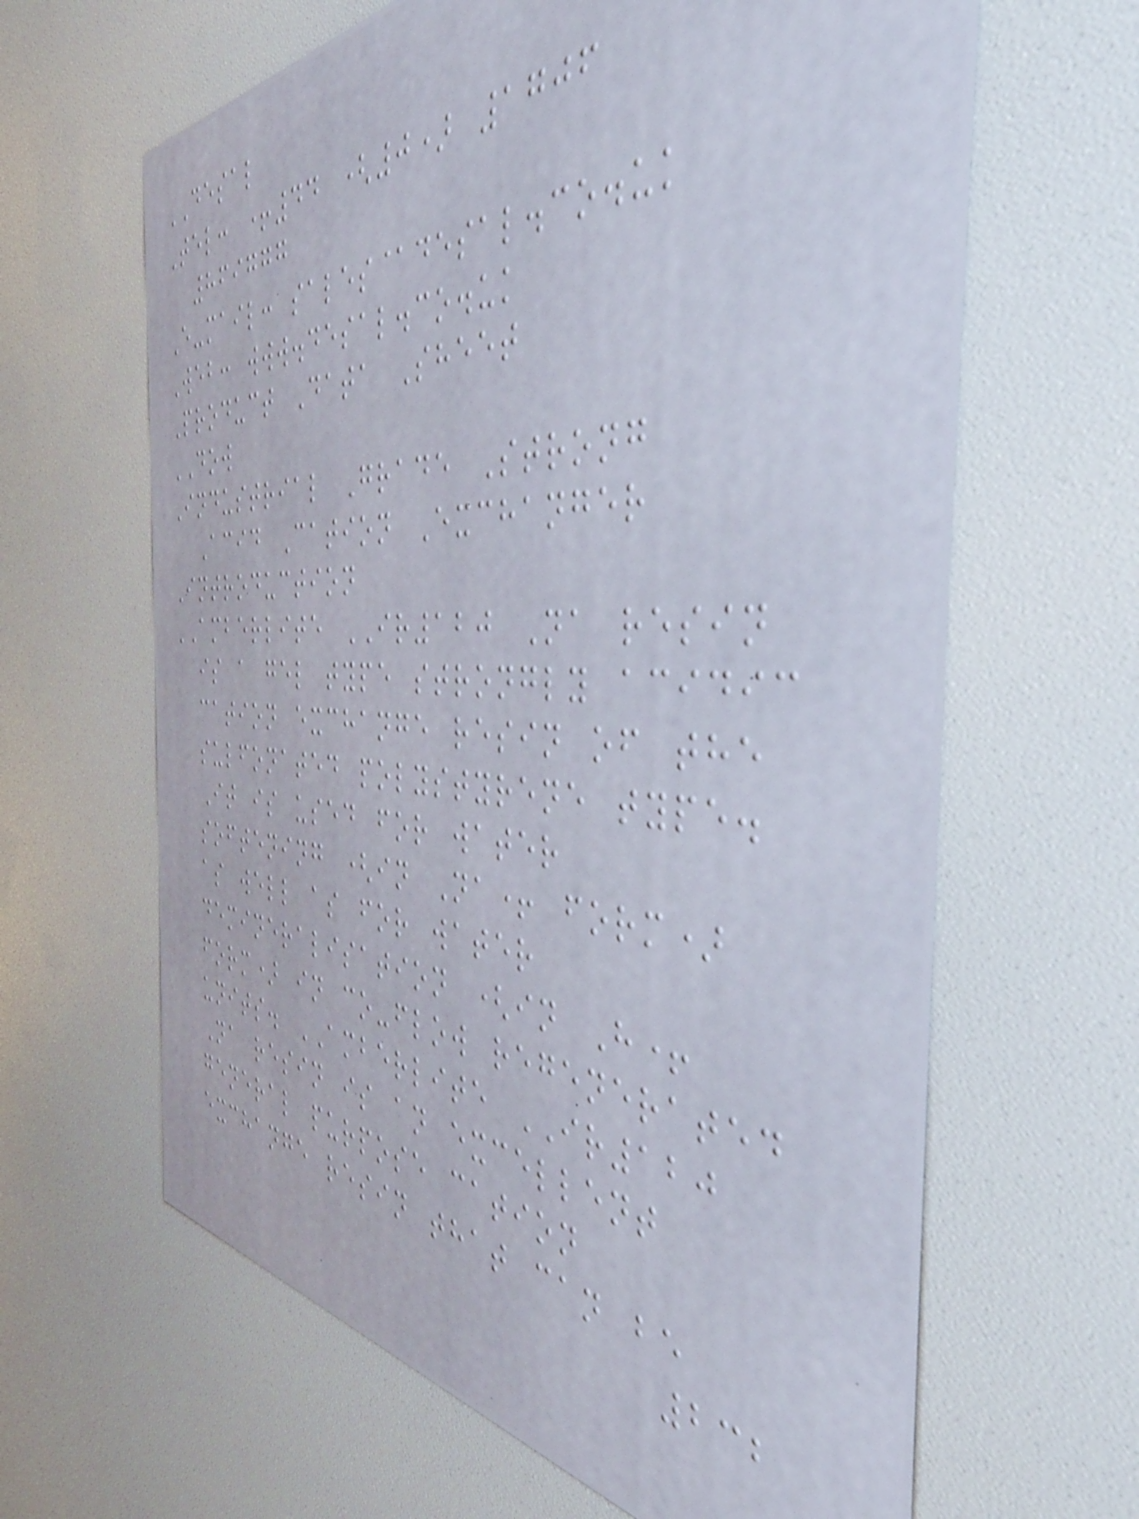DESAL
Tel: +44 (0) 1706
869777
E-mail: sales@desal.co.uk
Web: www.desal.co.uk
Product Data Sheet
DOW
Industrial Grade Strong
Acid Cation Exchanger
Introduction
AMBERLITE IR120 Na resin
is a gel type strongly acidic
cation exchange resin of the
sulfonated polystyrene type.
It is used for water
softening (in Na+ form)
as well as for water
demineralisation (in H+
form) in co-flow regenerated
units. AMBERLITE IR120
Na resin is an excellent
general purpose cation
exchange resin that can be
232
